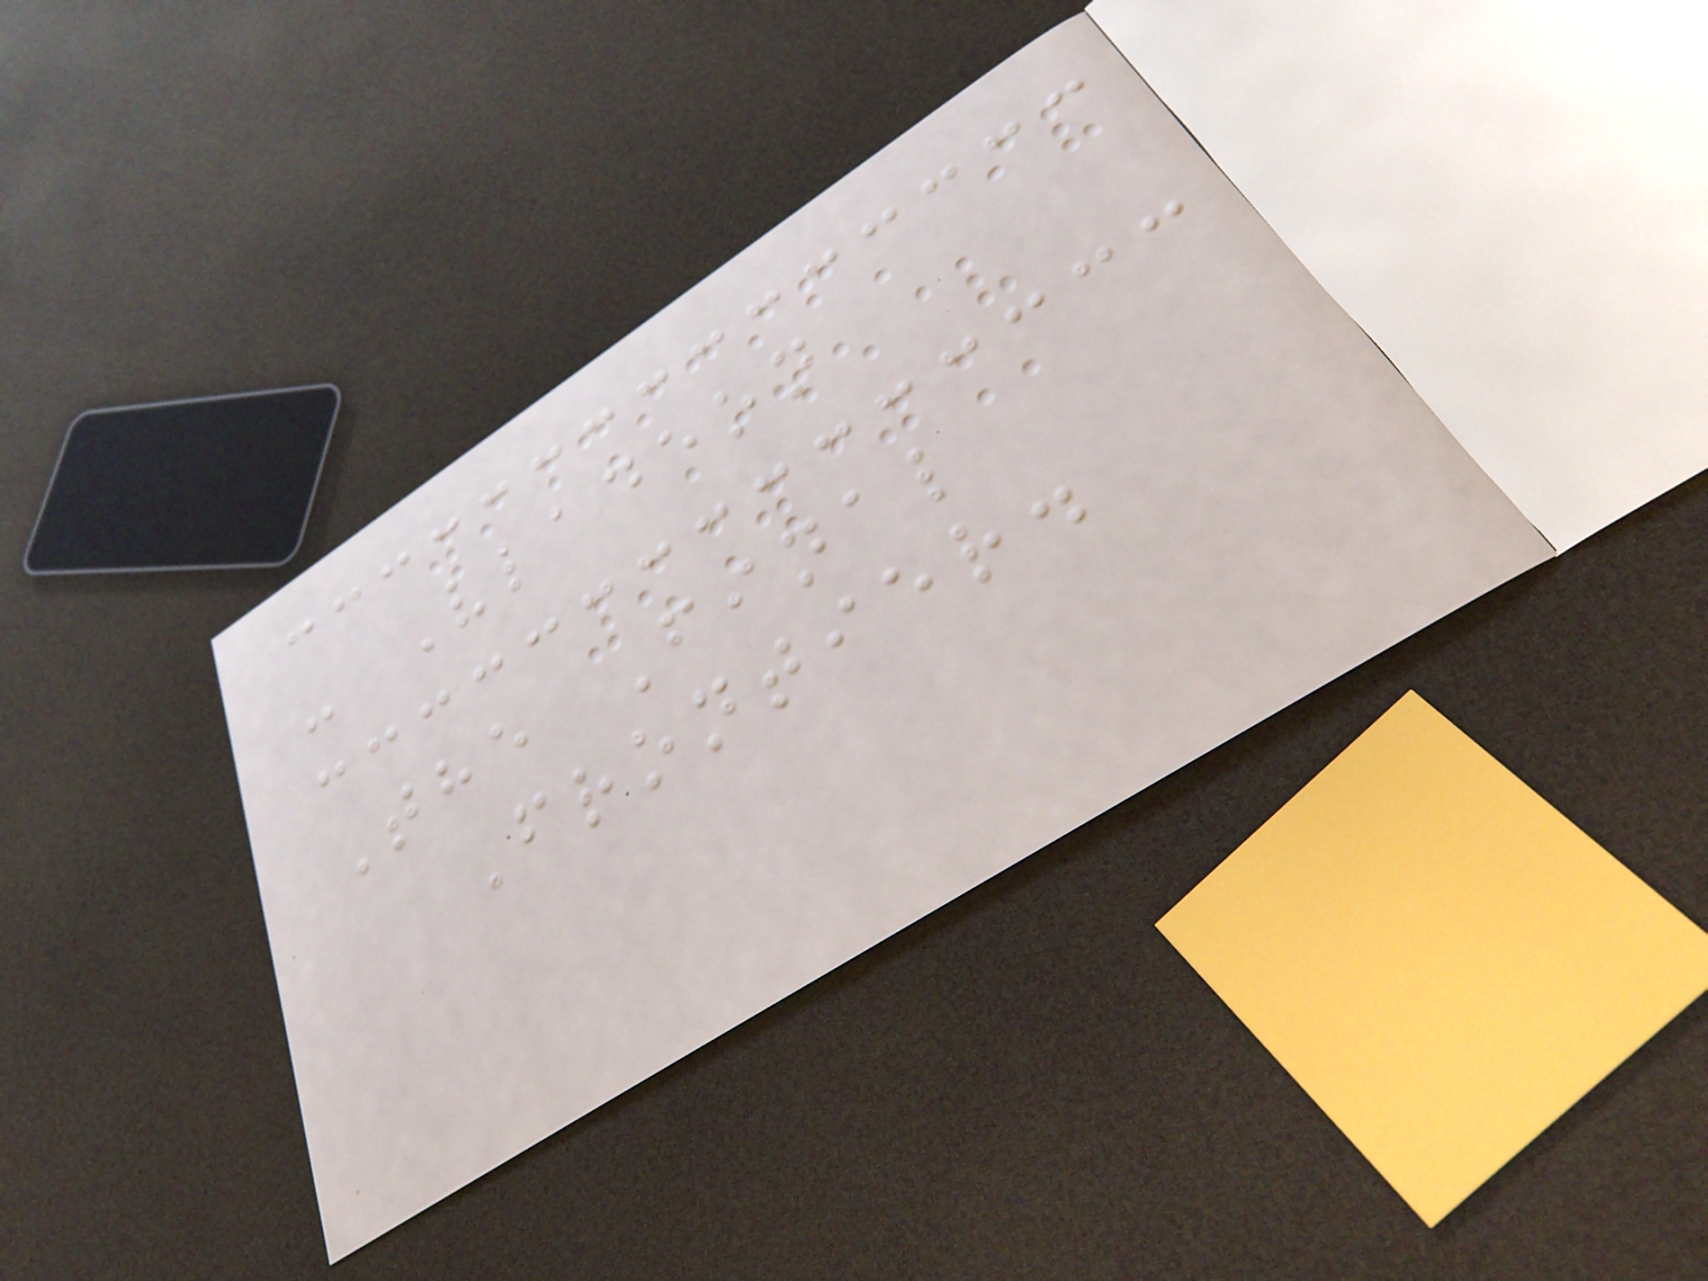- Vladeon
The Final
Frontier.
